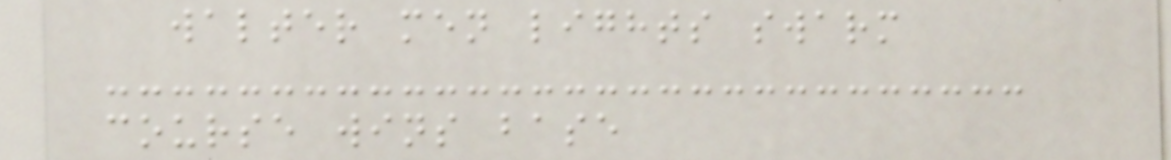walter men lights swarm
course wins base
